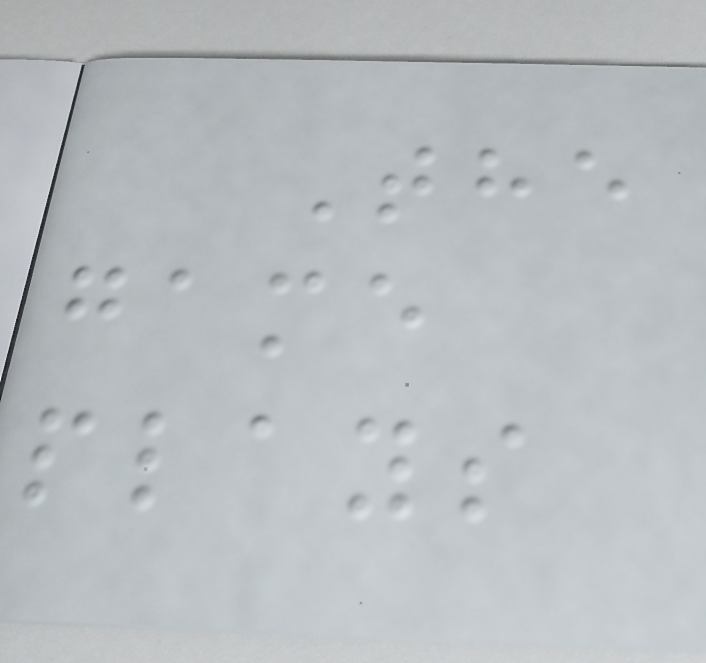The
game
plays
